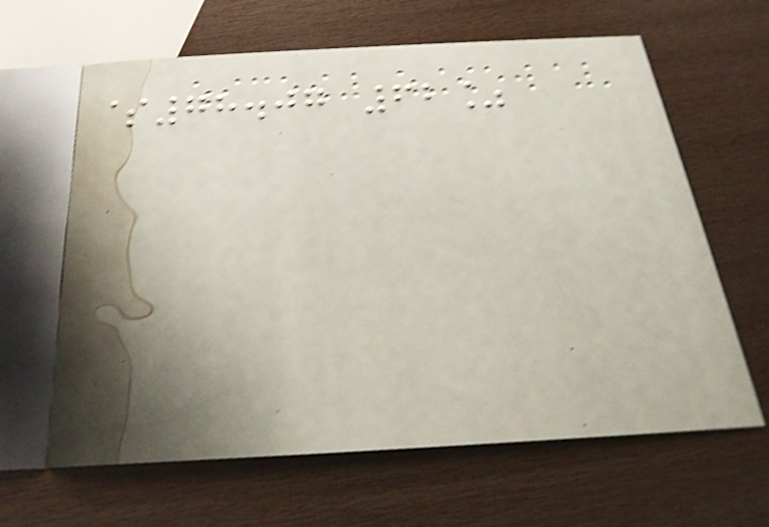$78.07 62%
